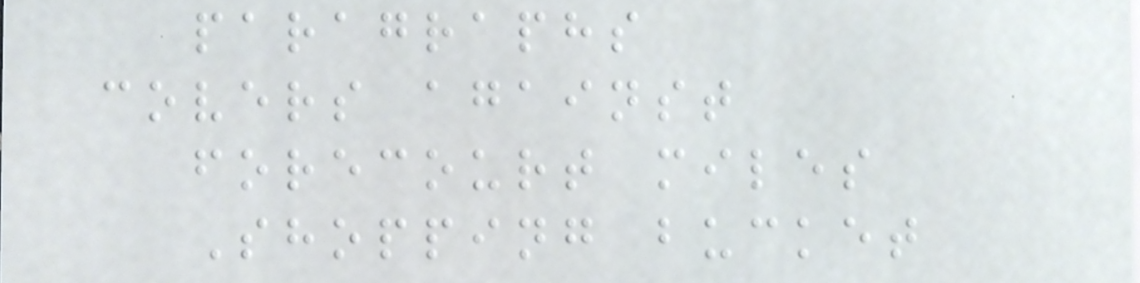paragraphs
covers against
forecourt miles
Shopping bucket
